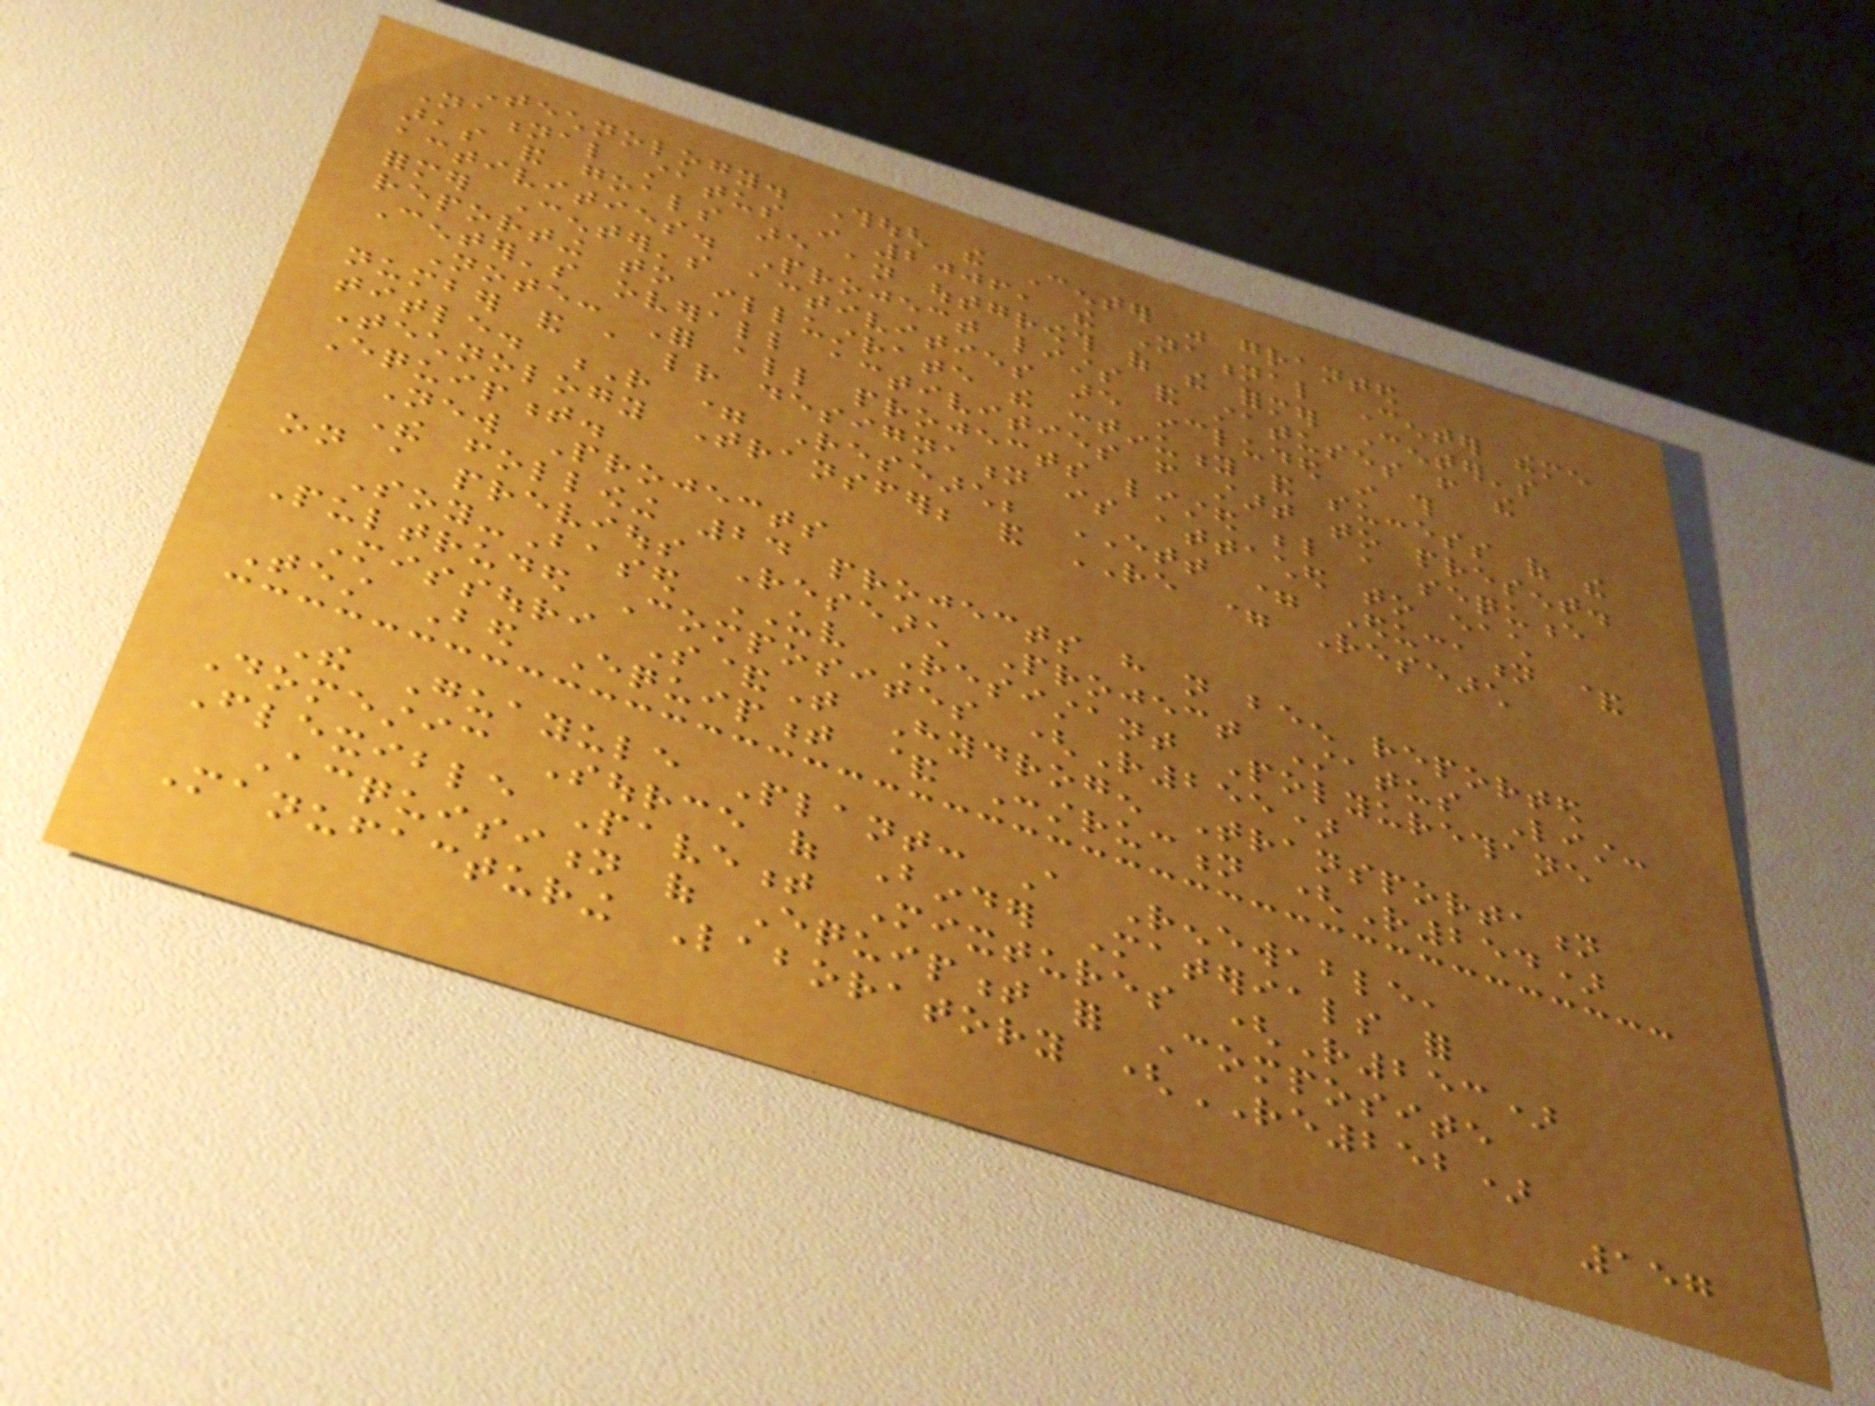Technology. Though the Center was granted
National status in 2006, the National Center theme
areas and goals are an outgrowth of the former Center's
activities. Project lists and statuses from the
former Center's activities are included in this
reporting to illustrate the continuity and success of the
Center's overall activities from start to present.
Note: For all projects listed below a sequence
number and a letter designation is attached to each
title. R = Research; ETT = Education &
Technology Transfer; and RE = Research
Equipment.
New Projects
The following 24 projects have not been reported
on a previous Research Project Status List:
Soy-Based UV Resistant Polyurethane
Pultruded Composites (R255)
Missouri S&T Hydrogen Transportation
Test Bed Equipment & Construction (R254)
The Guayule Plant: A Renewable,
Domestic Source of Binder Materials for
Flexible Pavement Mixtures (R253)
Acquisition of Equipment for Composite
Manufacturing Laboratory (RE252)
157
